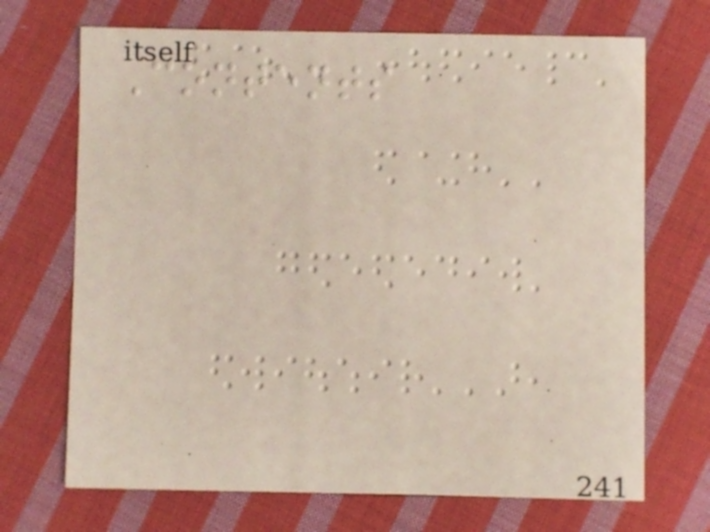Contents
